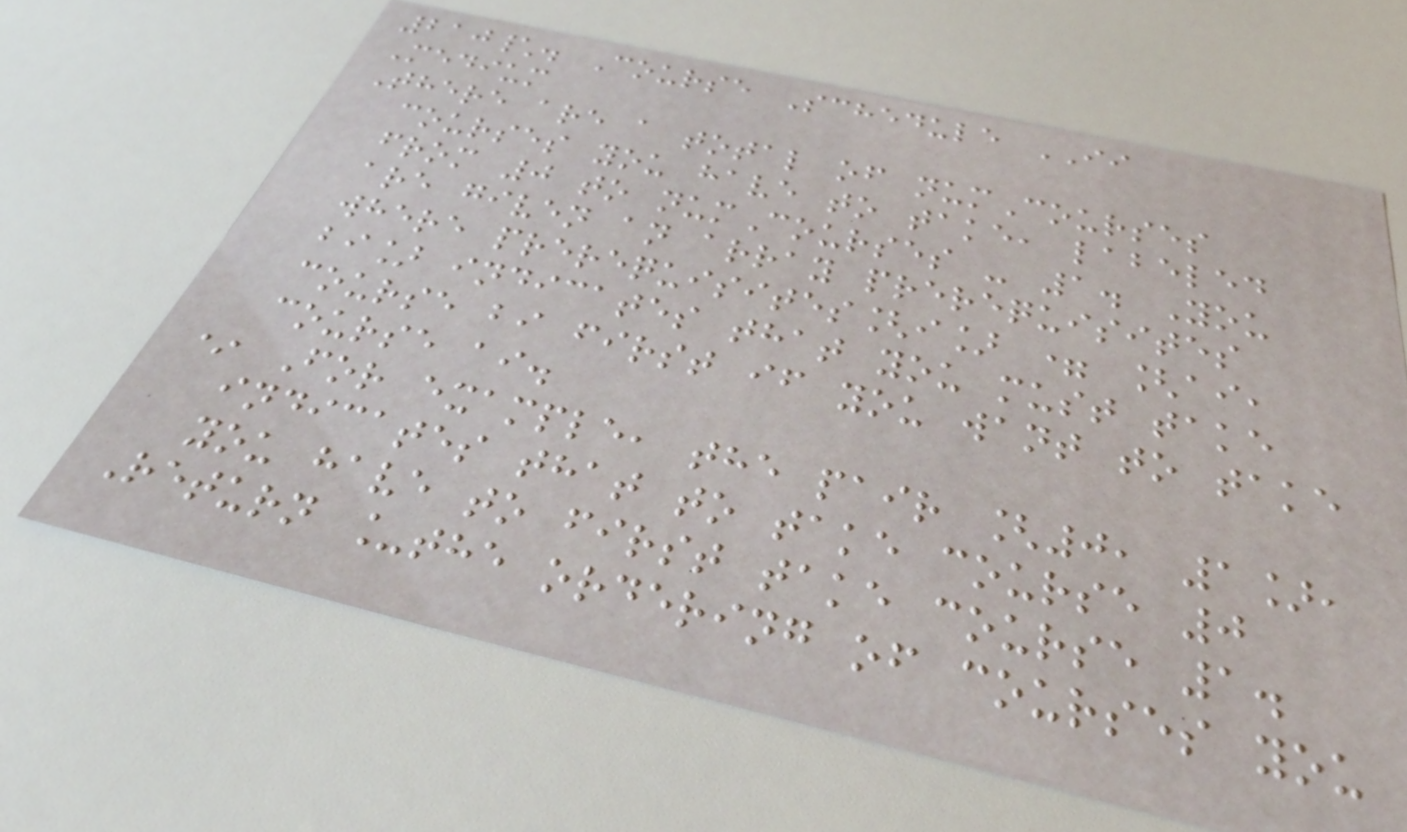210\. Course Schedule II
Medium
There are a total of numCourses
courses you have to take, labeled
from 0 to numCourses - 1. You
are given an array prerequisites
where prerequisites[i] = [ai,
bi] indicates that you must take
course bi first if you want to take
course ai.
* For example, the pair [0, 1],
indicates that to take course 0
you have to first take course 1.
Return _the ordering of courses you
